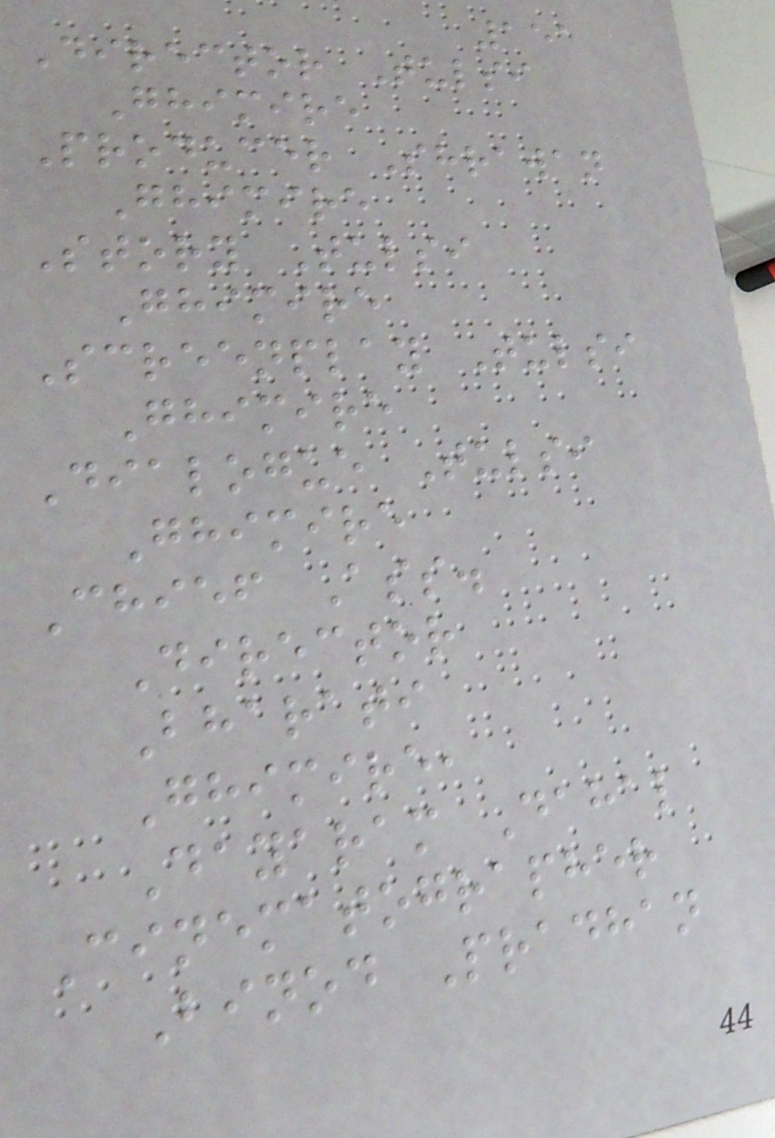151
Director Tulsi
Ghimire
Producer Shrawan
Ghimire
Story Tulsi
Ghimire
Screenplay Tulsi
Ghimire
Dialogue Tulsi
Ghimire
Chief Ass.
Director
Bharati
Ghimire,
Dayaram Dahal
Cinematographer
Binod Pradhan
